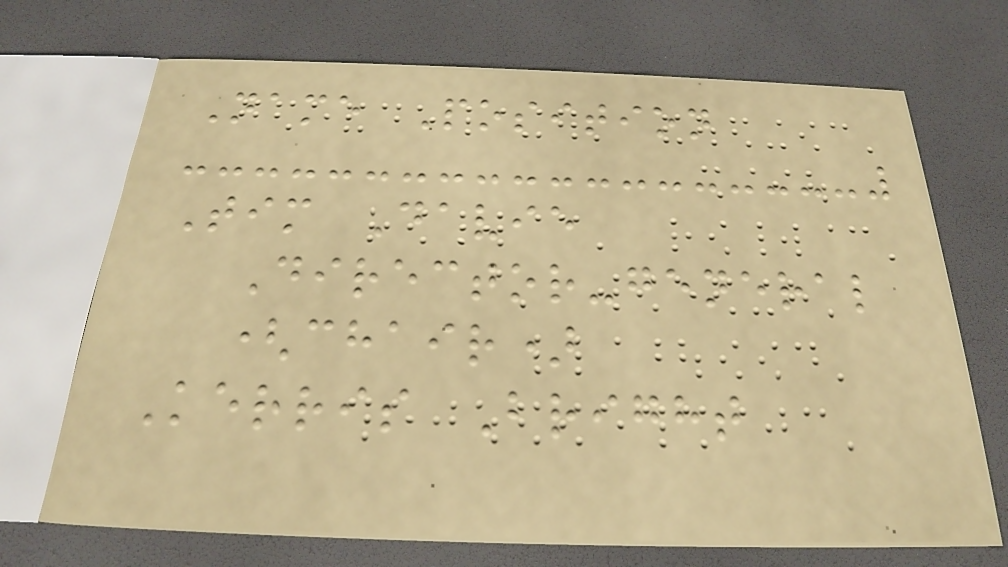Name Position
Tim Davie
Director-general
(chair)
Kerris Bright
